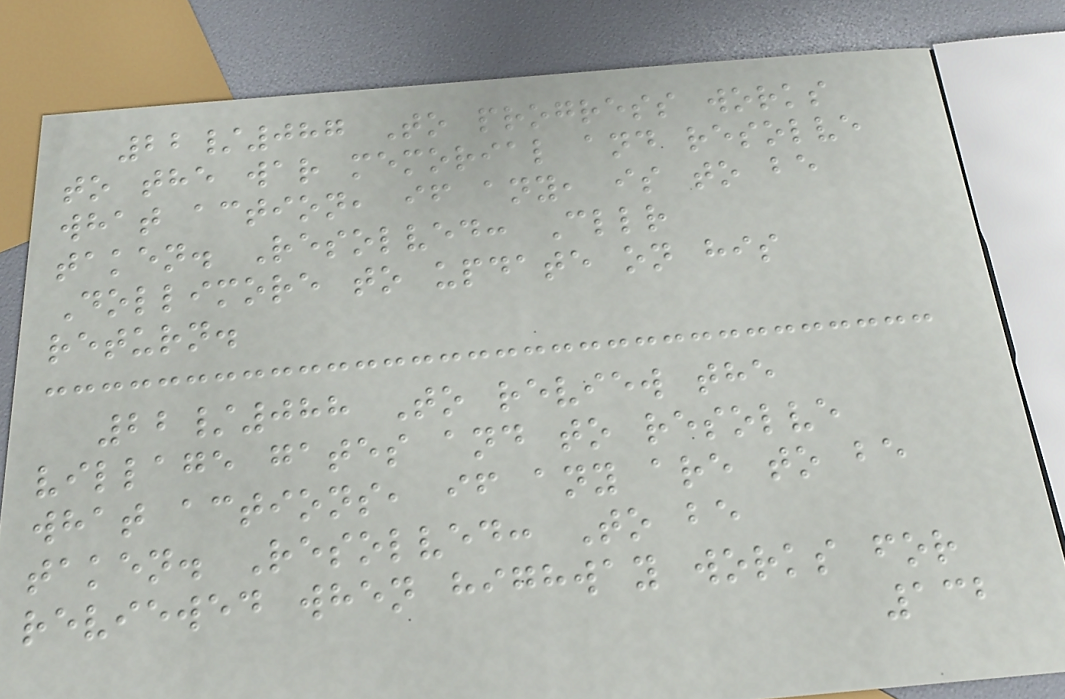22/087 To progress works
to the war memorial and resolve
what action, if any, is to be
taken. Resolved: Cllr
Dollimore to update on his
return.
22/088 To review the
village gates and to resolve
what actions, if any are to be
taken. Resolved: To be
reviewed when highway works for
132
